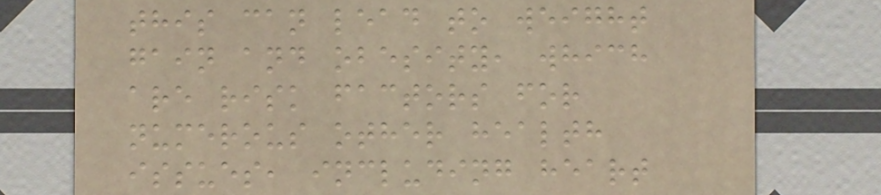this can lead to weight
gain and obesity, which
are risk factors for
numerous other health
issues, including heart
